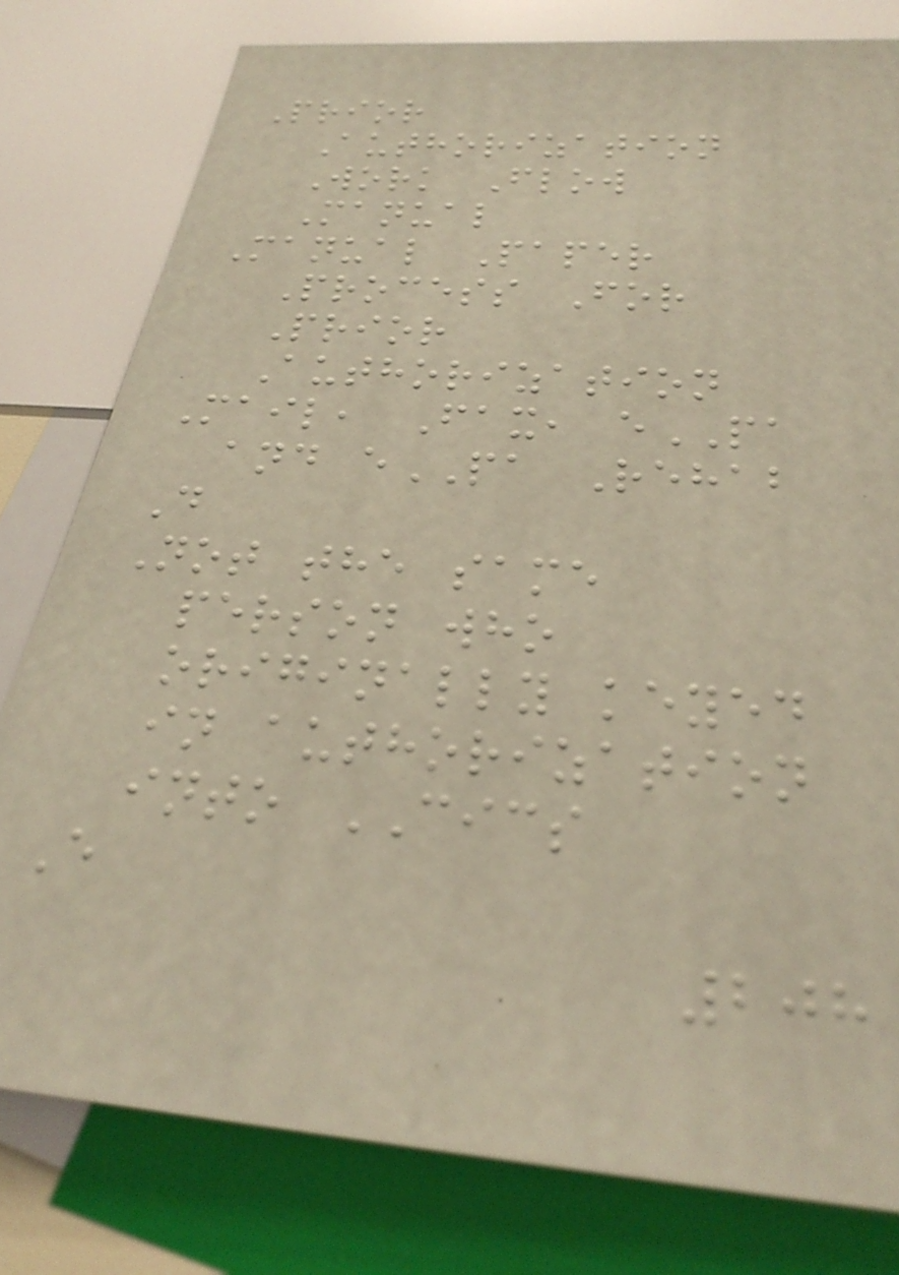Prior
Authorization
Work Flow
Manual
Manual Paper
Process For
Prior
Authorization
Mail, Fax, ePA
and ePA Rehab
D
Not the same
person who
originally keyed
in authorization
into CICS
E
208
